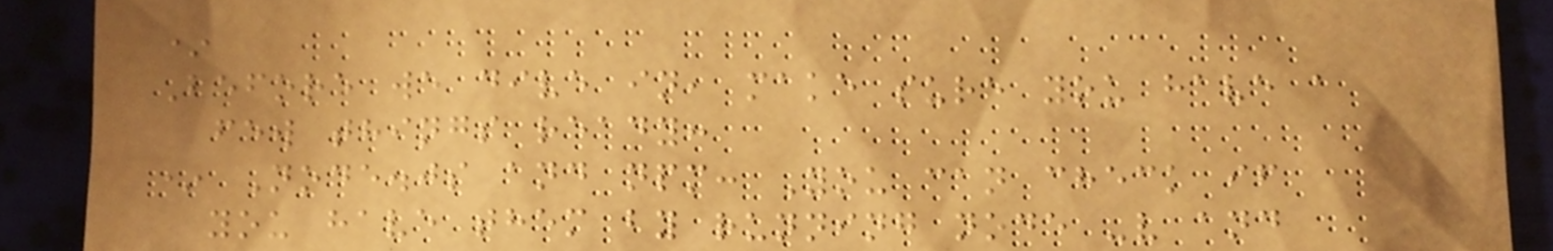*
Before we dive in, make sure you have a
few things ready:
* Node.js and npm: You can check if
you have them by running node -v and
